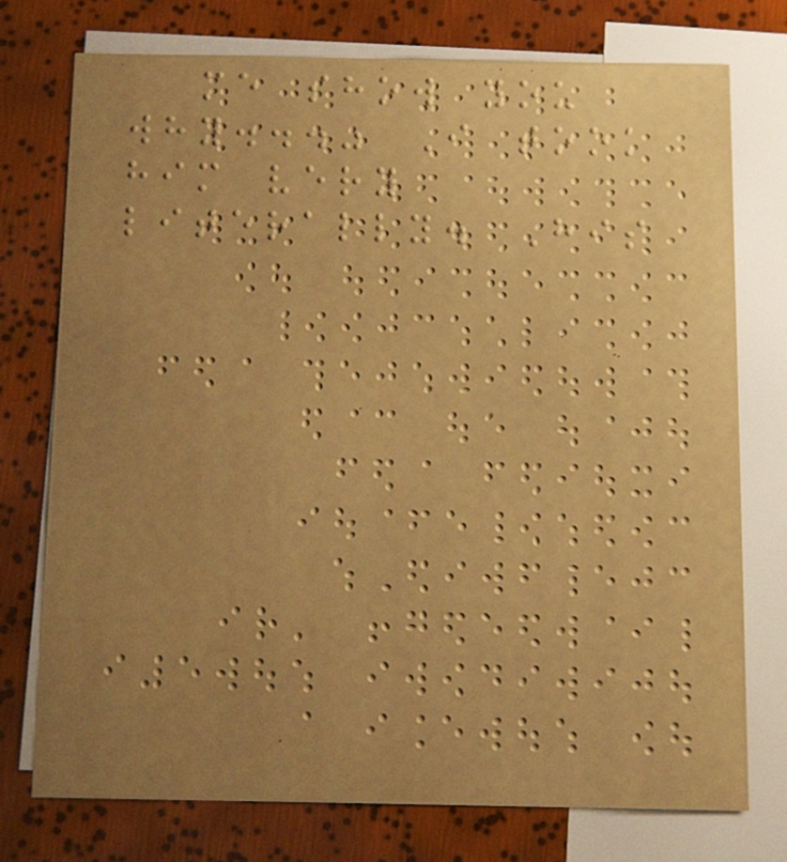me show you
why..." I took
him very
literally. His
